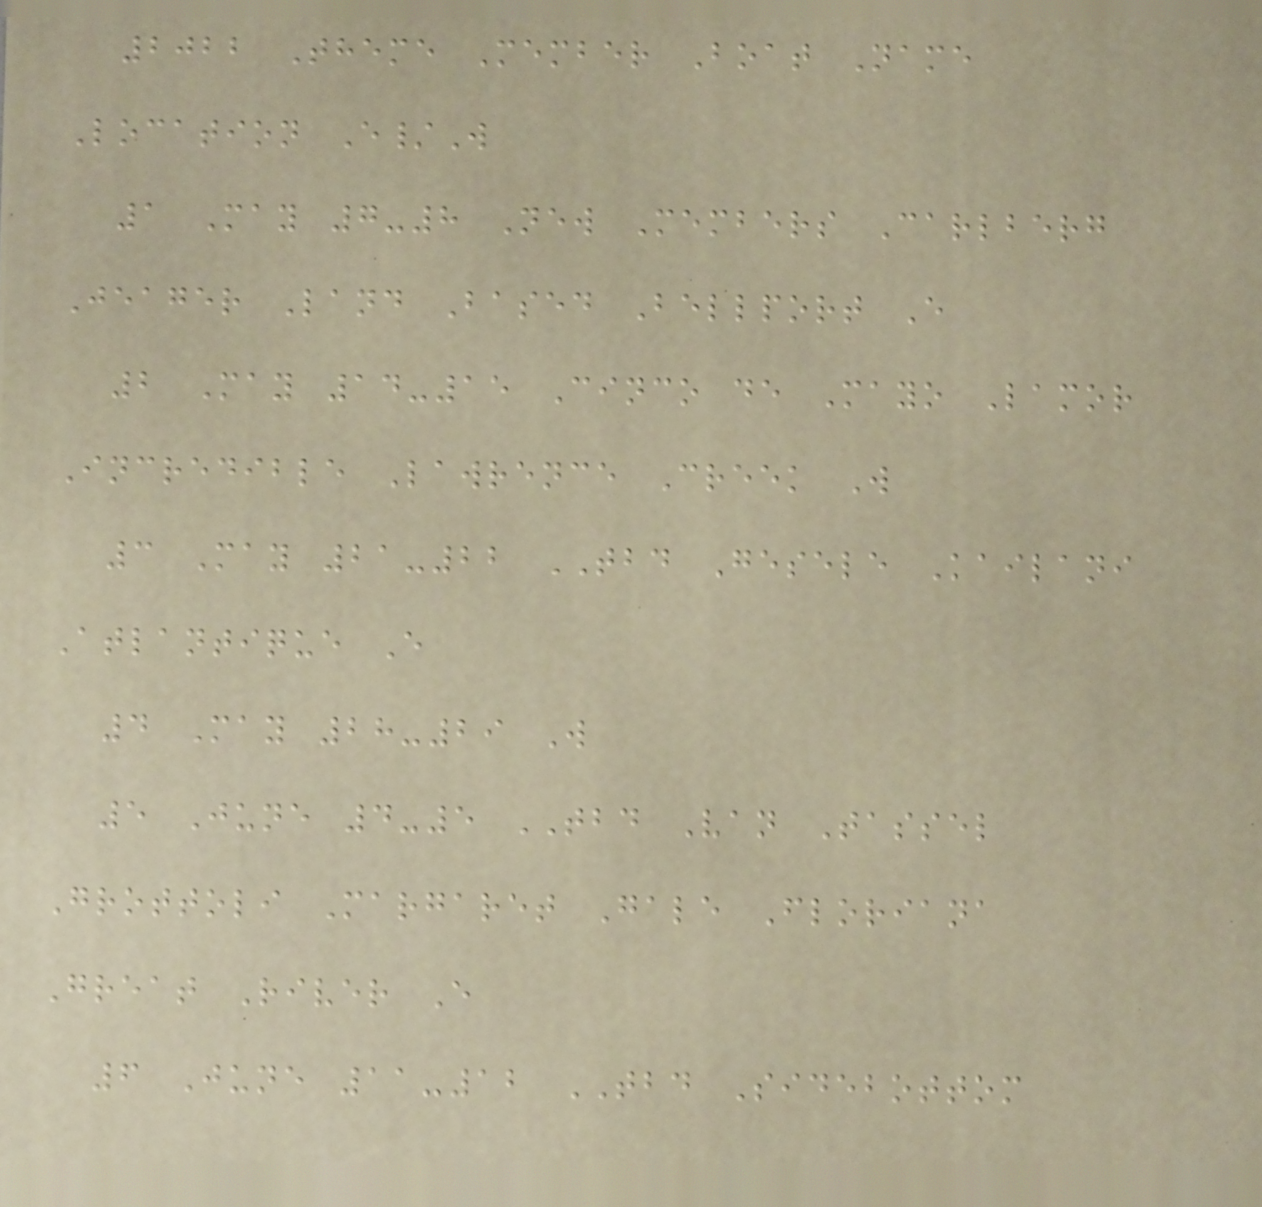2022 Theme Member Boat Name
Location E/W
1 May 7-8 New Members Carlberg
Jeager Land Based Bellport E
2 May 14-15 Cinco de Mayo Lamor
Incredible Lawrence Creek W
3 May 21-22 TBD Gesele Kailani
Atlantique E
4 May 28-29 W
5 June 4-5 TBD Van Tassel
Grottoli Margaret Gale Floriana
Great River E
6 June 11-12 TBD Sidebottom
